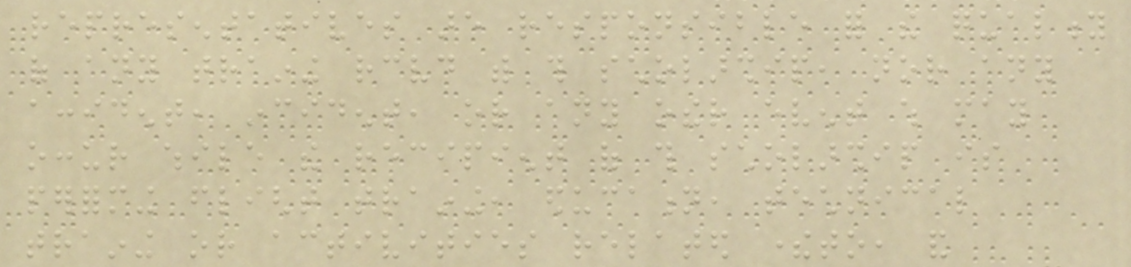representatives are responsible for the quality
of any training received with this scholarship, nor any
accident, incident, or any other event which may
occur while the recipient of this scholarship is
performing flight training, education, technical
training or activities related thereto, and
